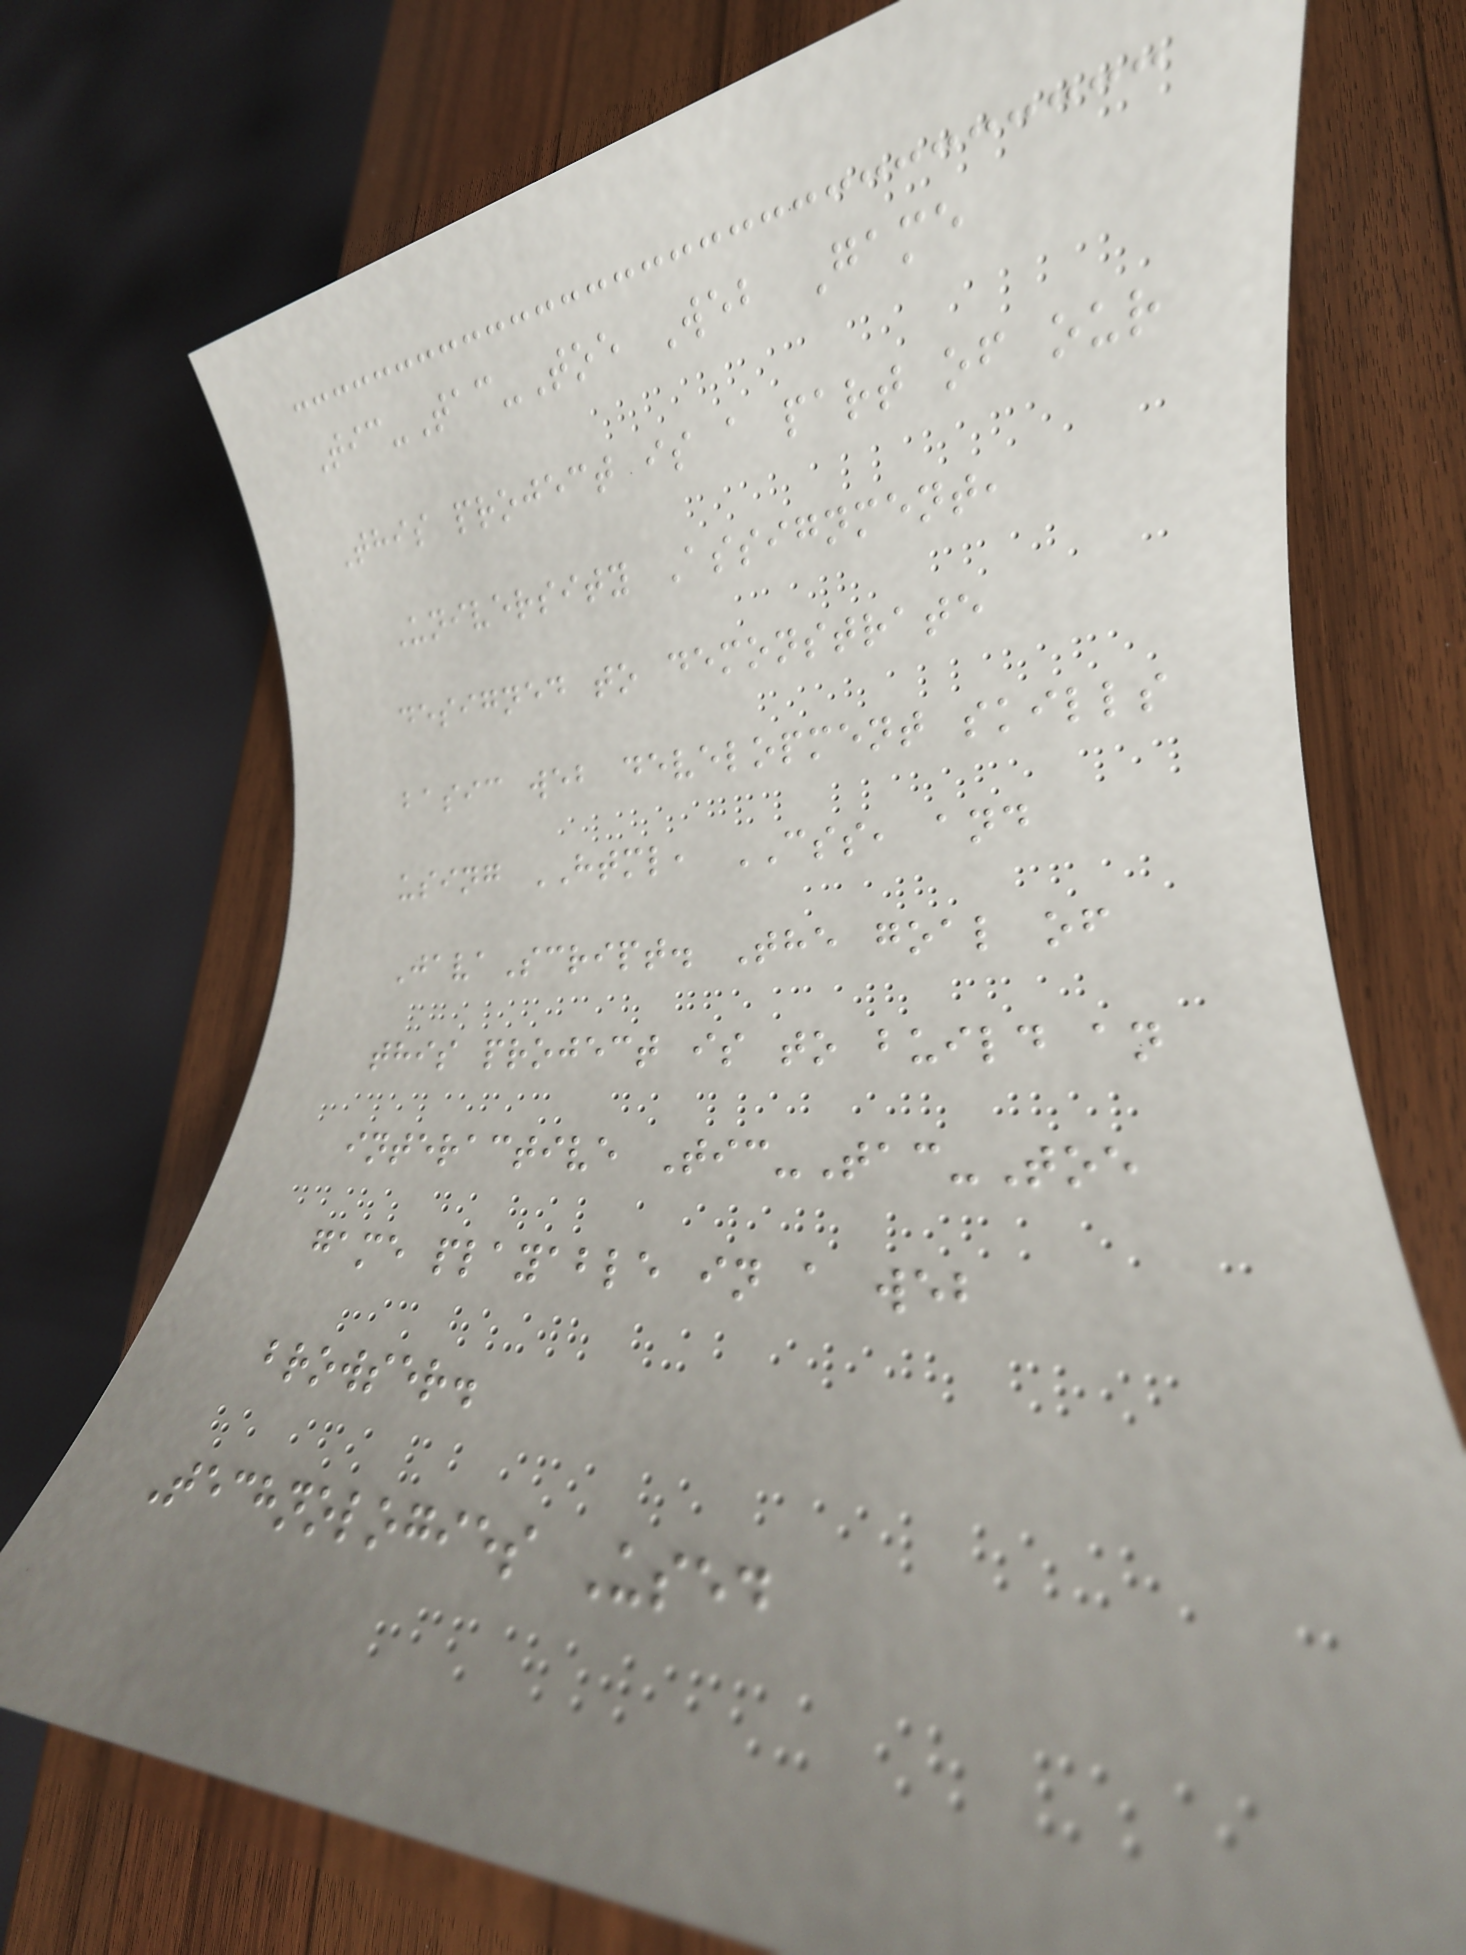Tic-Tac-Toe Web Game
This project is a part of our
University Assignment,
designed to demonstrate
basic web development skills
using HTML, CSS, and
JavaScript. The goal of
this project is to build an
interactive Tic-Tac-Toe
game playable in a web
browser.
Technologies Used
